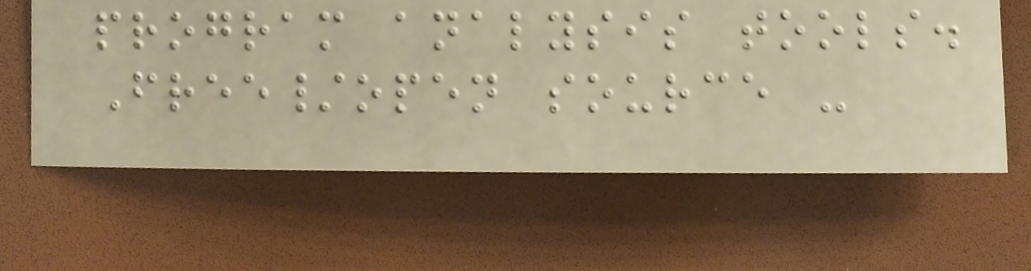program analysis tools.
Free/open source -
